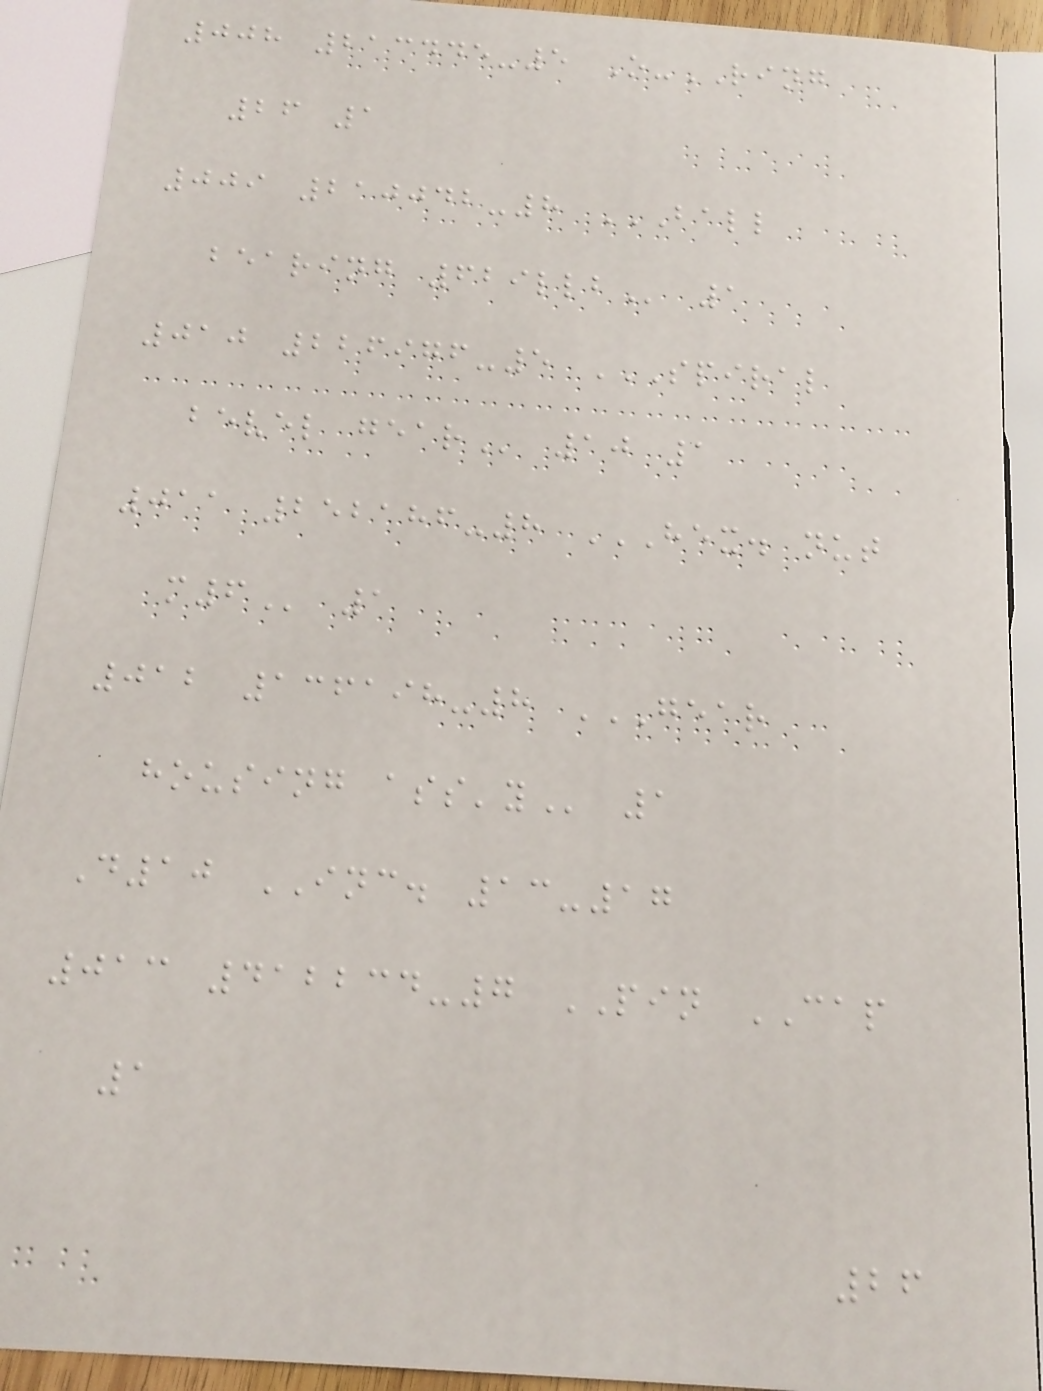008 213445-5 O-RING
26 1
009 210042-8 BALL
BEARING 629LLB 1
010 226976-5 SPIRAL
BEVEL GEAR 10 1
011 252186-8 HEX. NUT
M6 1
012 136198-8 GEAR
HOUSING ASS'Y 1
D10 INC. 13-17
013 412234-7 PIN CAP
1
26
